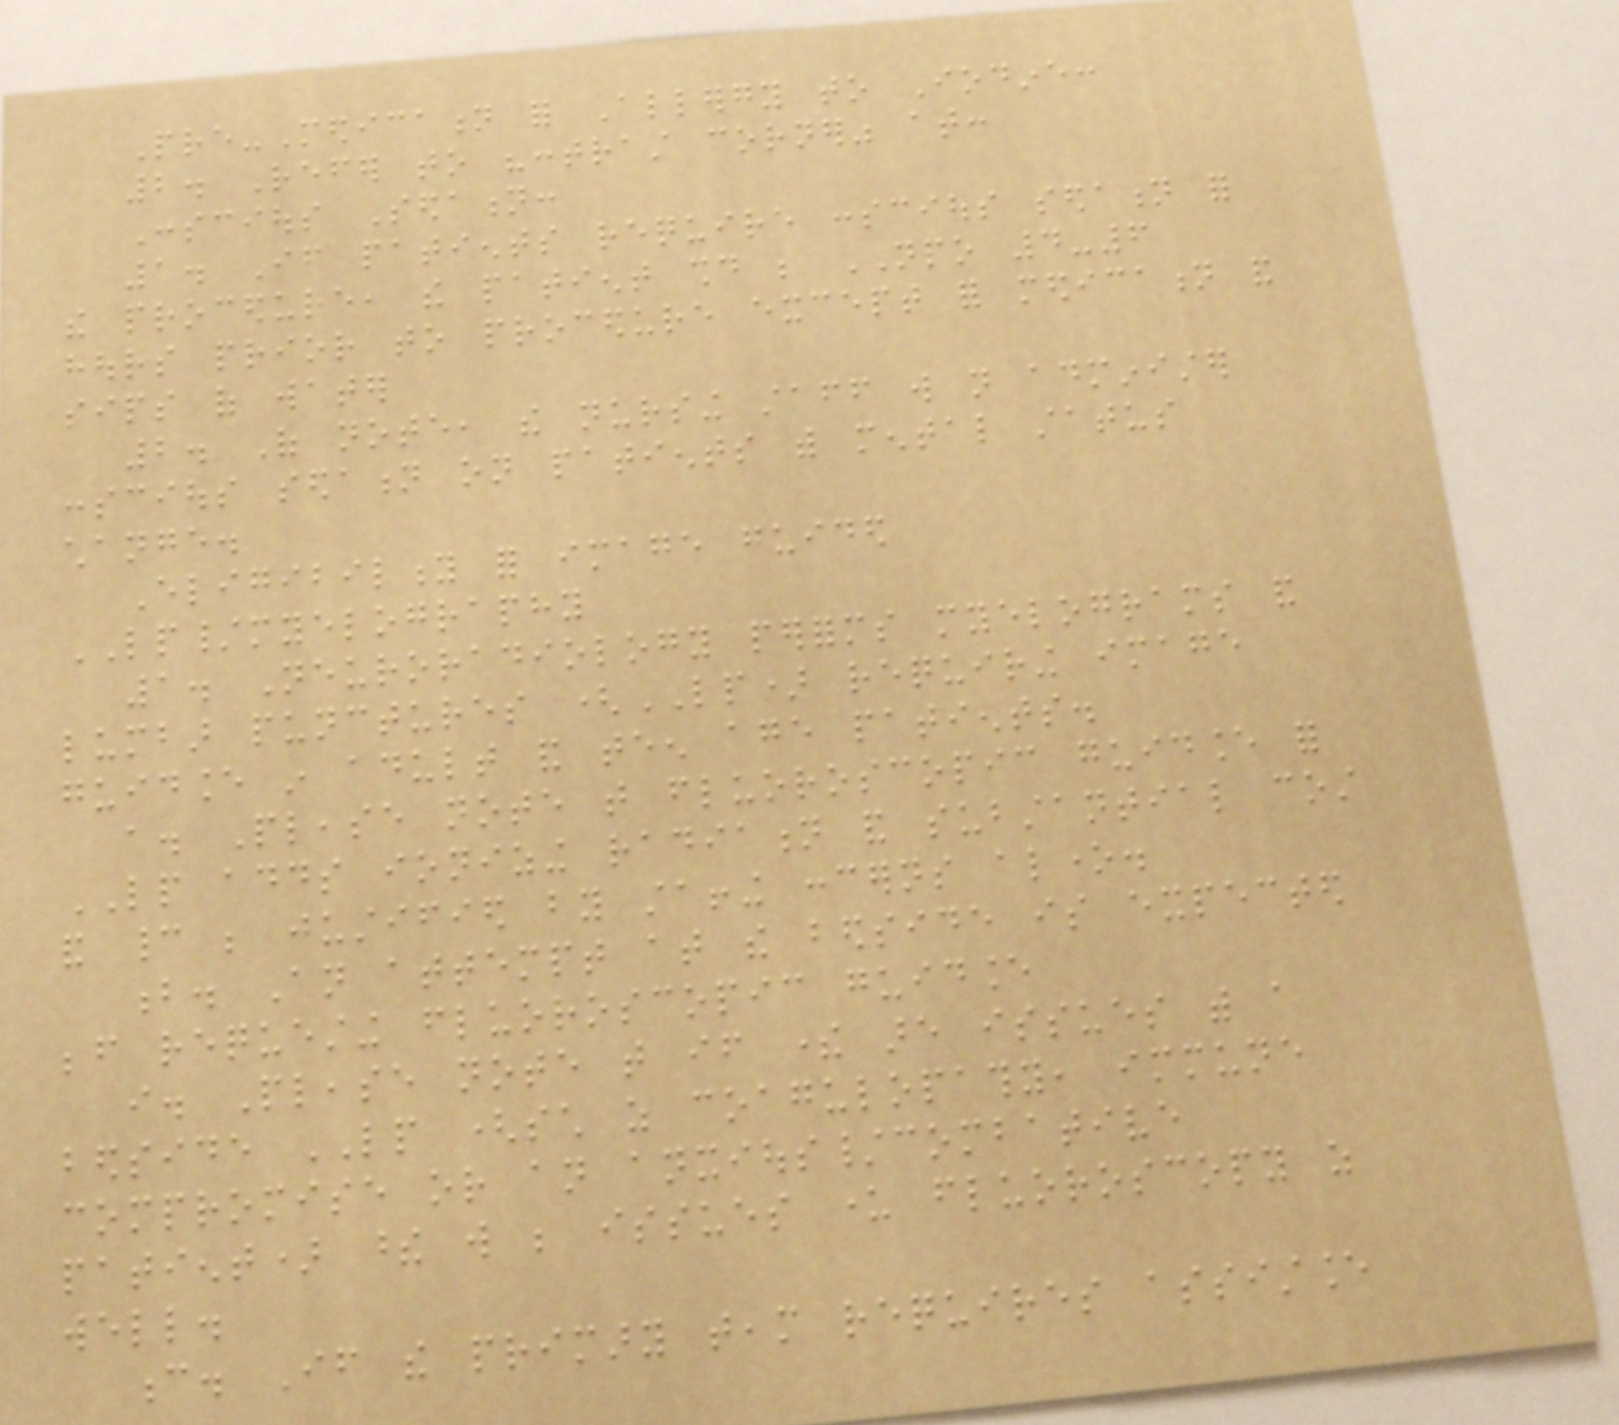Pre-Medication for Allergy to Iodine:
2. Refer to "contrast corner" at:
Conscious Sedation:
1. If patients require conscious sedation for
the procedure, the patient should be NPO 4-6
hours prior to procedure except for medication and
sips of water
2. Of note, the nursing staff will not administer
conscious sedation on patients with mental status
change.
Eligibility for image guided
LP/myelography
1. Neuroradiology performs myelograms and
lumbar punctures (LP) requiring image
guidance in adult and teen age patients.
a. Please note that fluoroscopic guidance for
LP adds ionizing radiation and substantial cost
and cannot be justified by staffing concerns alone.
b. An attempt at the bedside is expected
before requesting fluoroscopic guidance
i. Please note that if there are issues with a
bedside LP (such as coagulopathy, immune
compromise or an anxious/combative
patient) these will be issues under fluoroscopy as
well.
c. If the primary team requires assistance
